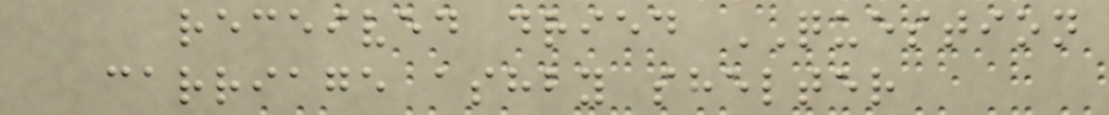received dried QUESTION
carriage ashby shelter
